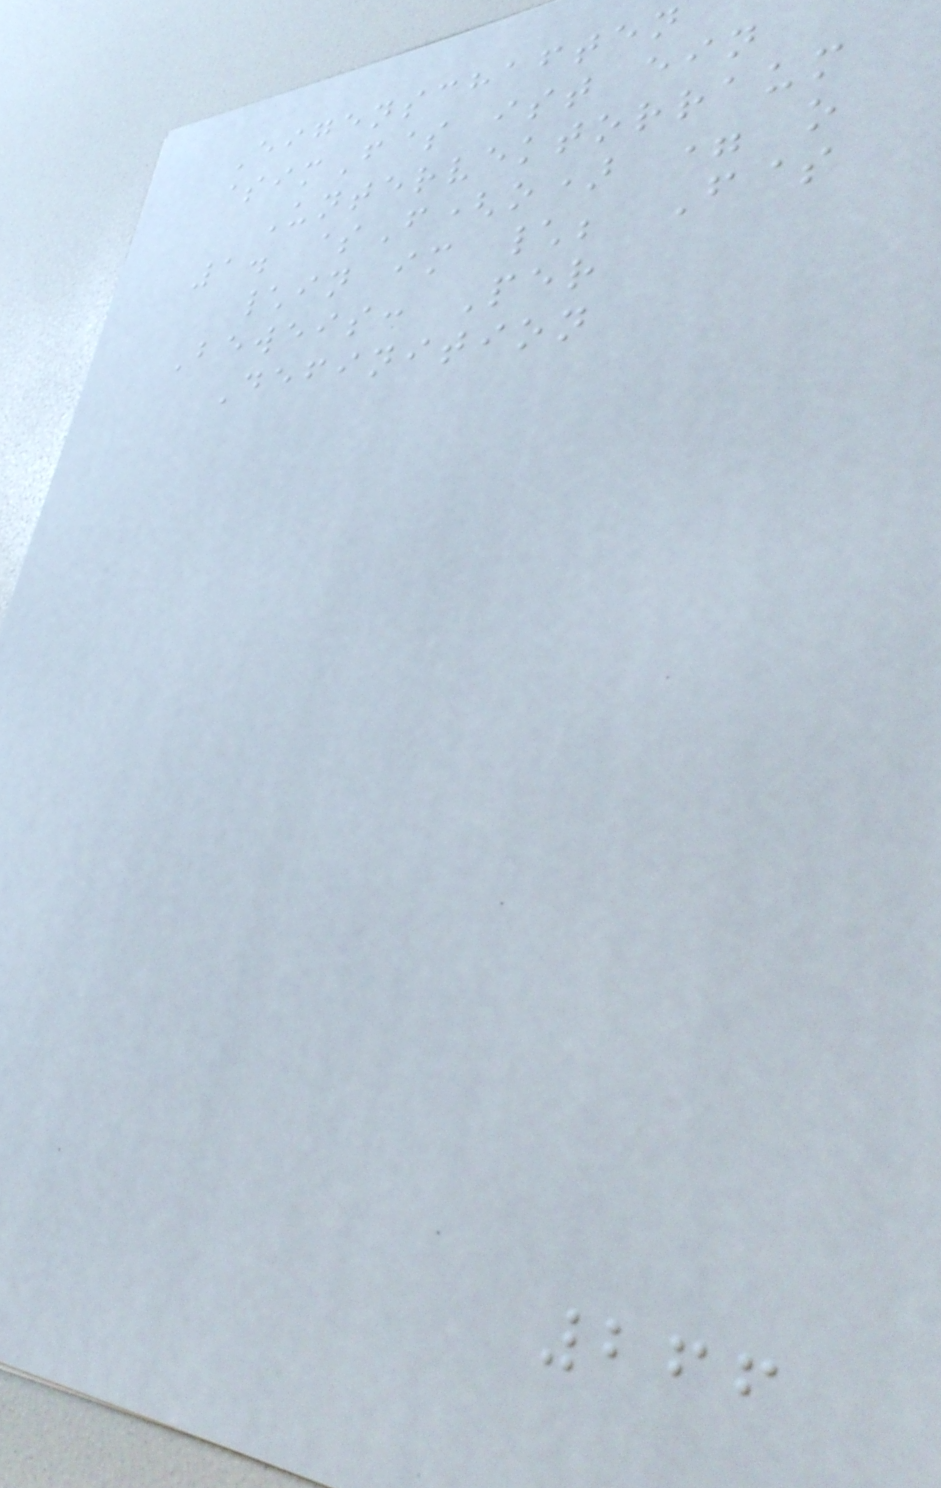Eigenschaften
$imF$ ist ein
Untervektorraum
1. $F(o) = o
\in im \; F$
Beweis: Per
Definition
266
